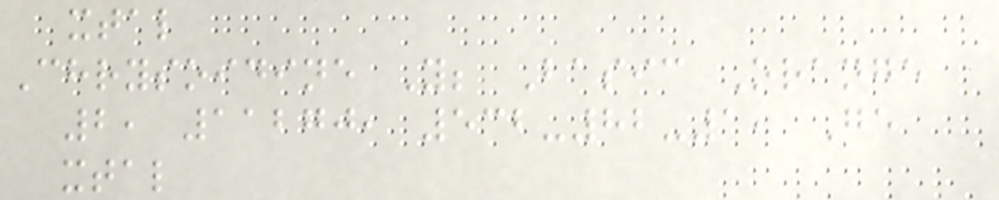xtal
Chrysoidine Y; Basic Orange
2, 11270, 532-82-1, Ge
xtal
